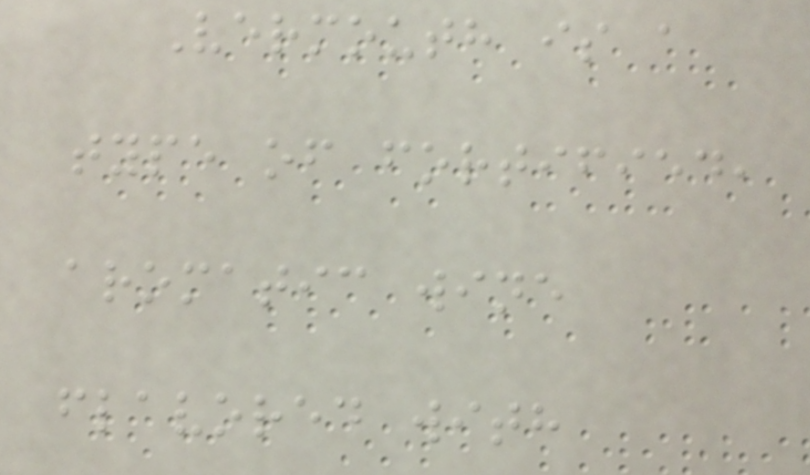Vermouth is a
type of fortified,
aromatic wine
flavored with
